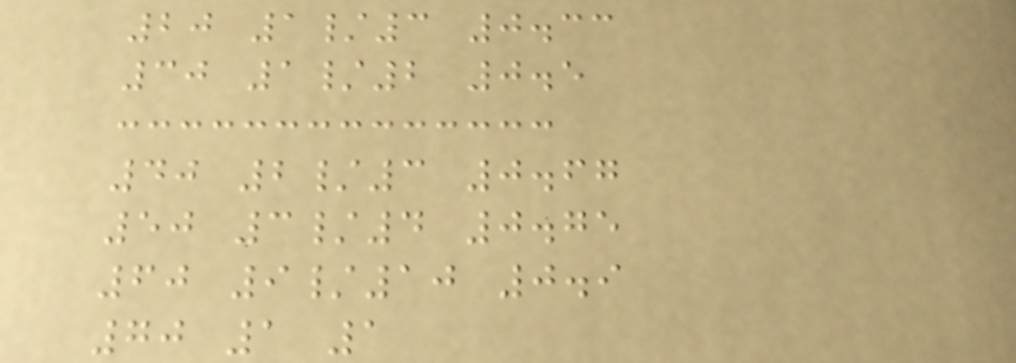20 1/3 0.33
30 1/2 0.5
40 2/3 0.67
50 3/4 0.75
60 9/10 0.9
70 1 1
